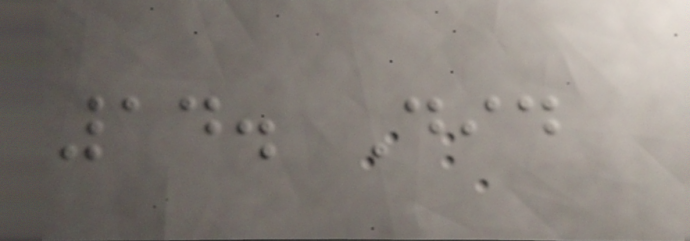14. Did
